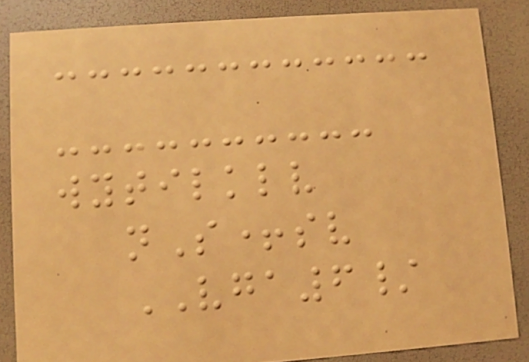wytilklv
nS+sv
VGA6/
